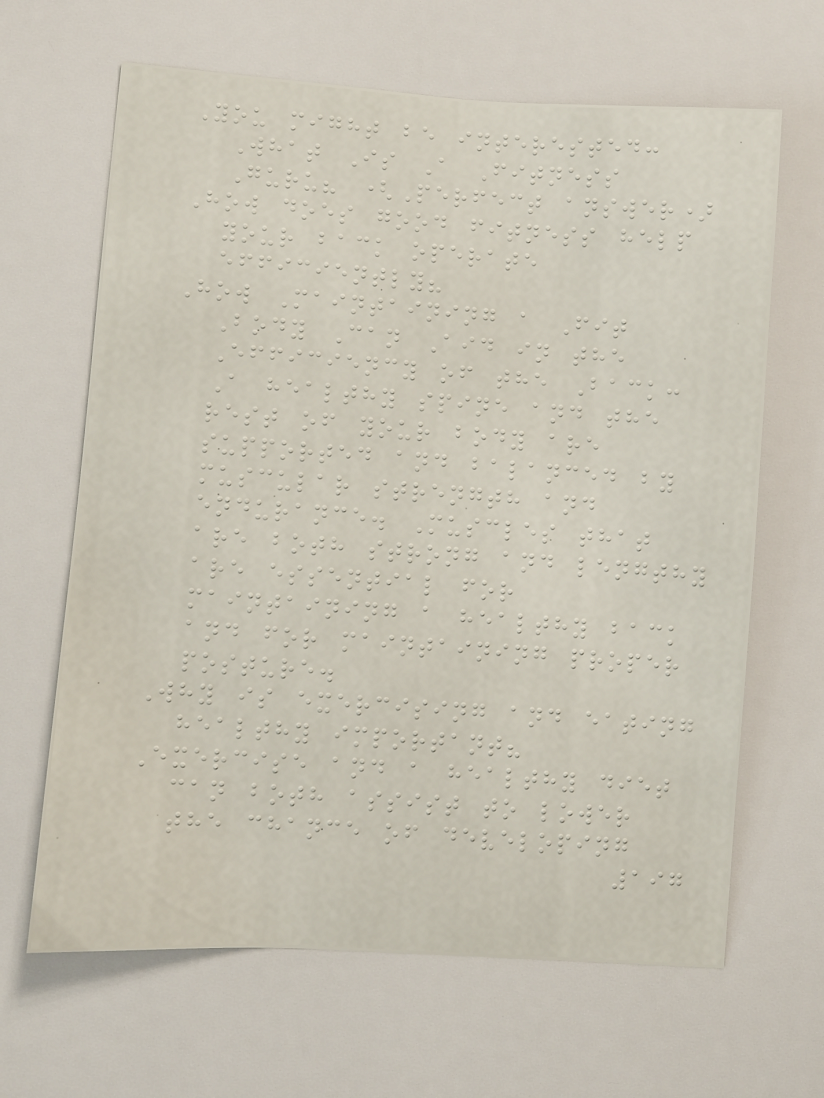You might be interested:
What Is A Fitness
Guru? (Perfect answer)
How does good fitness help
your back operate
efficiently?
How Maintaining a Fit
Body Can Aid in the
Efficiency of the Back:
A healthy spine and the
rest of your body are
supported and balanced by
muscular strength and
endurance. Muscles that
are both strong and lengthy
are essential for
maintaining a healthy back
and for maintaining proper
posture.
Why is exercising and eating
healthy important?
Exercise and a healthy diet
can both assist to lower
the chance of developing
197
